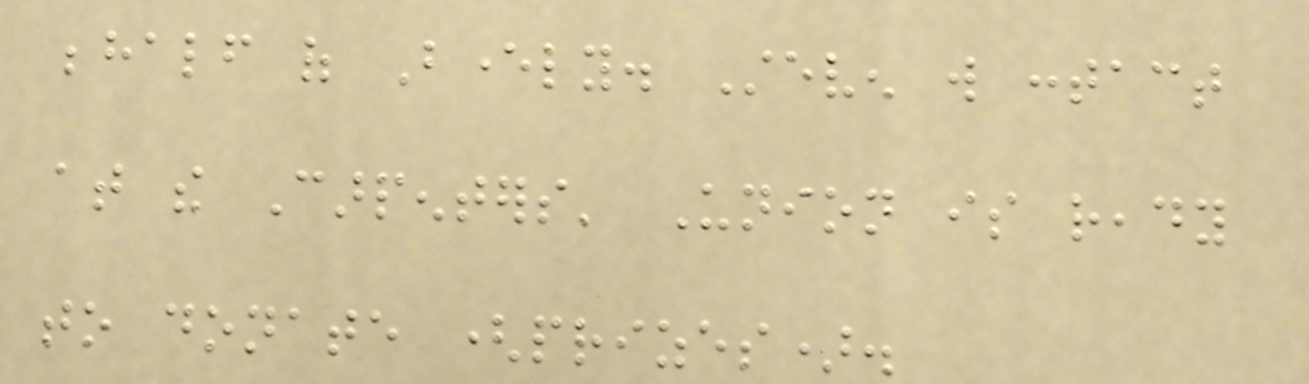behalf of Beverly. Steven will contact
at the Carpenters' Union is ready
to donate (prizes).
